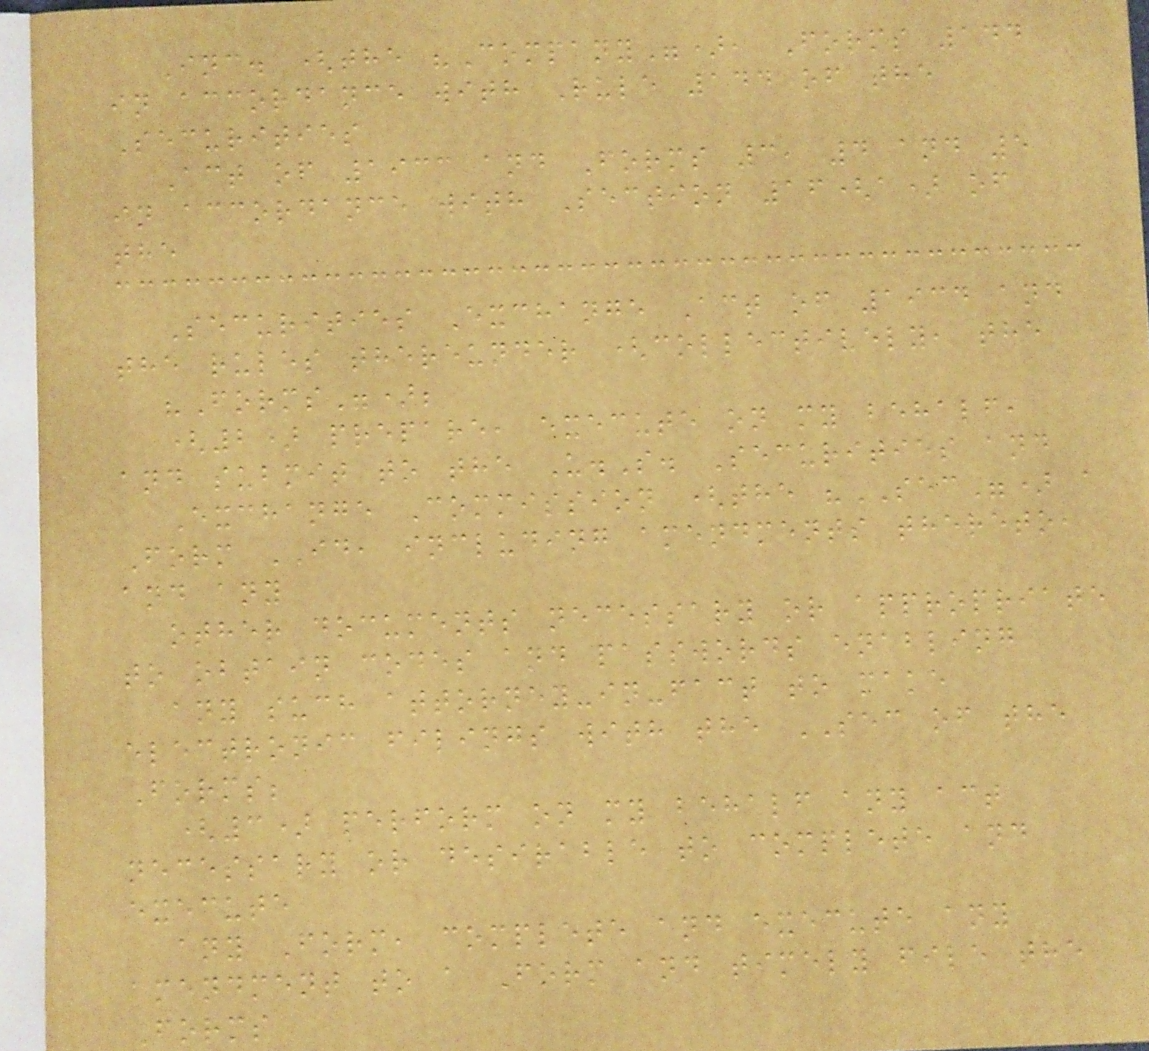Inc. (the "Company"), Forms 144
in accordance with Rule 144 of the
Securities
Act of 1933 and Forms 3, 4 and 5
in accordance with Section 16(a) of
the
Securities Exchange Act of 1934 and
the rules thereunder (collectively, the
"Forms");
(2) prepare, execute on my behalf,
and submit to the U.S. Securities and
Exchange Commission (the "SEC") a
Form ID, including amendments thereto,
and any
other documents necessary or appropriate
to obtain codes and passwords enabling
any such attorney-in-fact to make
electronic filings with the SEC of the
Forms;
(3) perform on my behalf any act
necessary or desirable to complete and
execute
any Form, complete and execute any
amendment to a Form and timely file the
Forms
